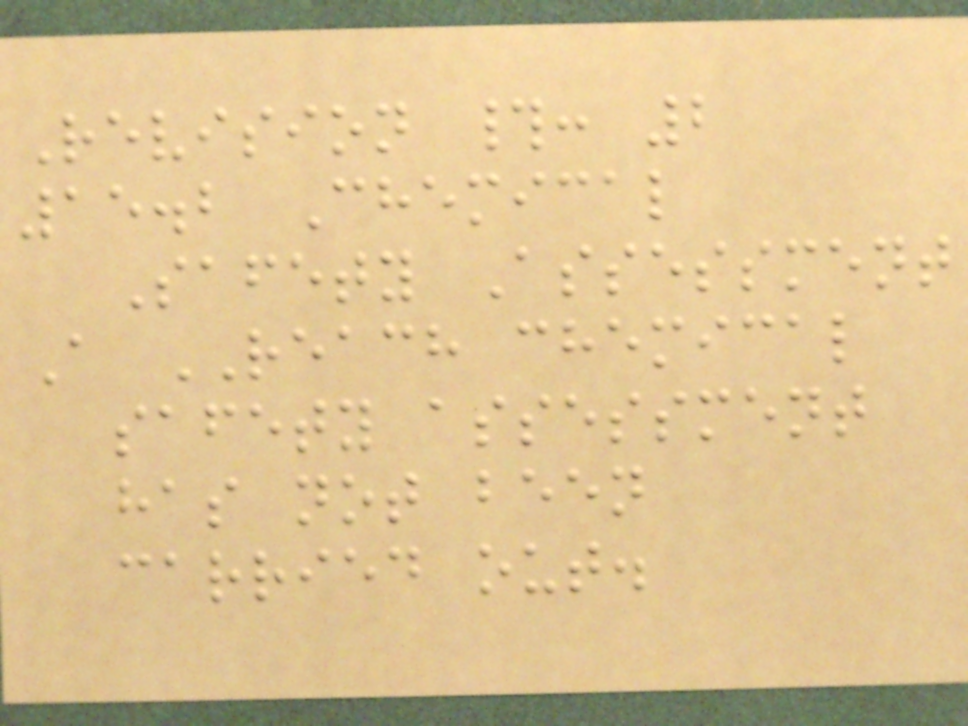Revision #: 2
15.2 Chemical
Safety Assessment
A REACH chemical
safety assessment
has not been
carried out.
